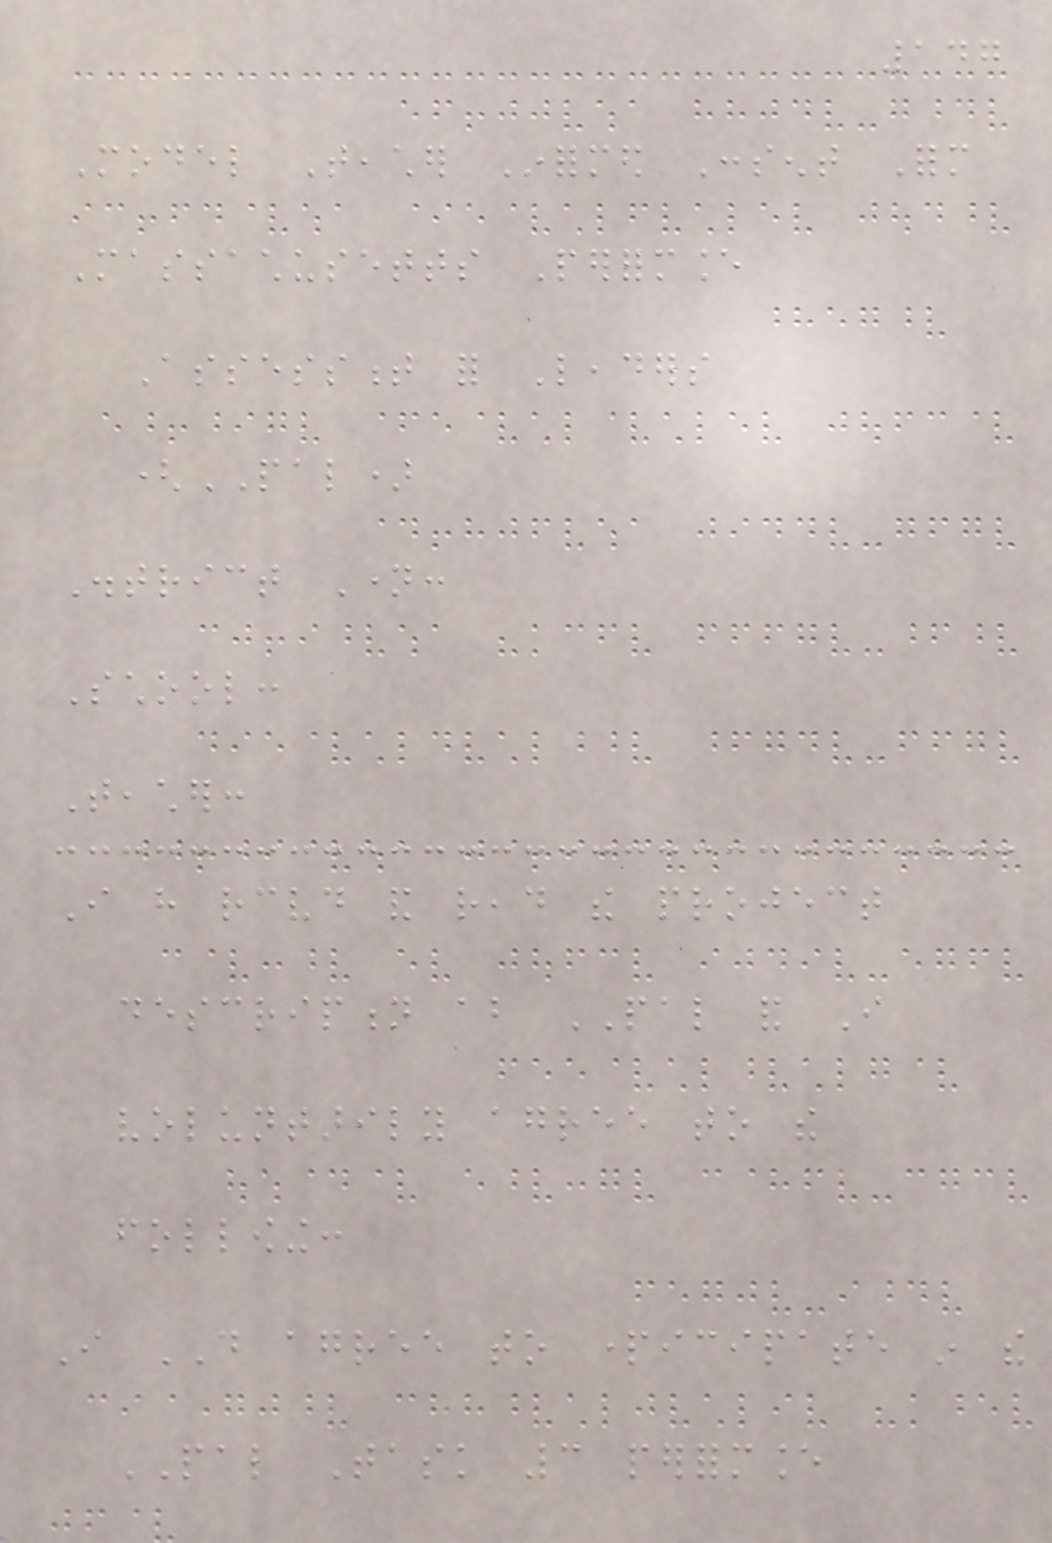147
Model Teacher Informed Consent Form
Massachusetts Performance
Assessment for Leaders
(PAL)
District Name:
School:
Teacher:
I have received and read the project
description about PAL and I
voluntarily agree to the
following:
I DO agree to participate in the
PAL Task 3 performance
